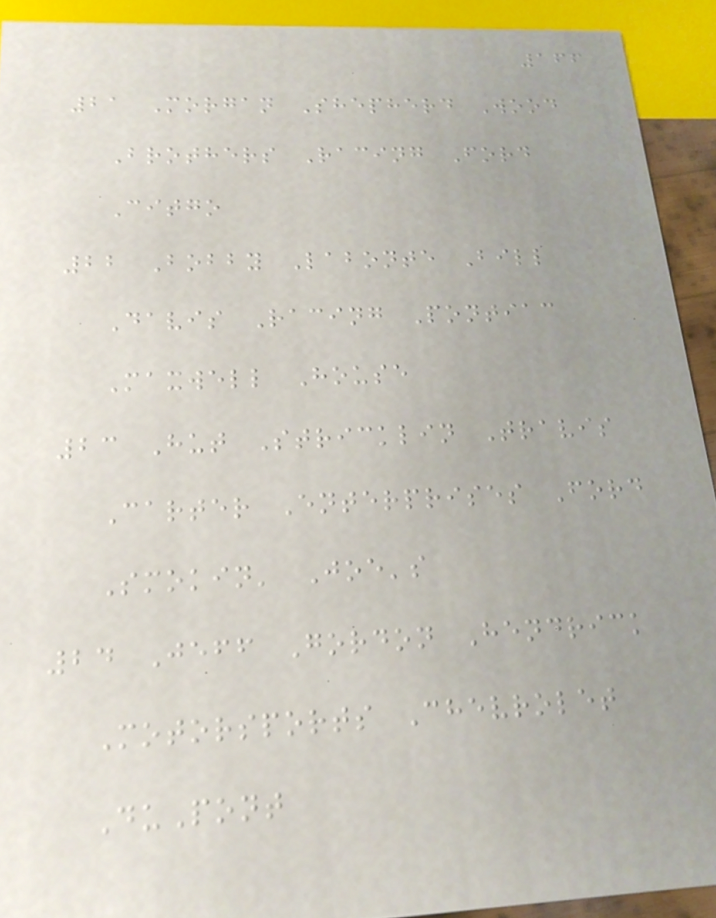166
21 Morgan Shepherd Wood
Brothers Racing Ford
Citgo
22 Bobby Labonte Bill
Davis Racing Pontiac
Maxwell House
23 Hut Stricklin Travis
Carter Enterprises Ford
Smokin' Joe's
24 Jeff Gordon Hendrick
Motorsports Chevrolet
DuPont
